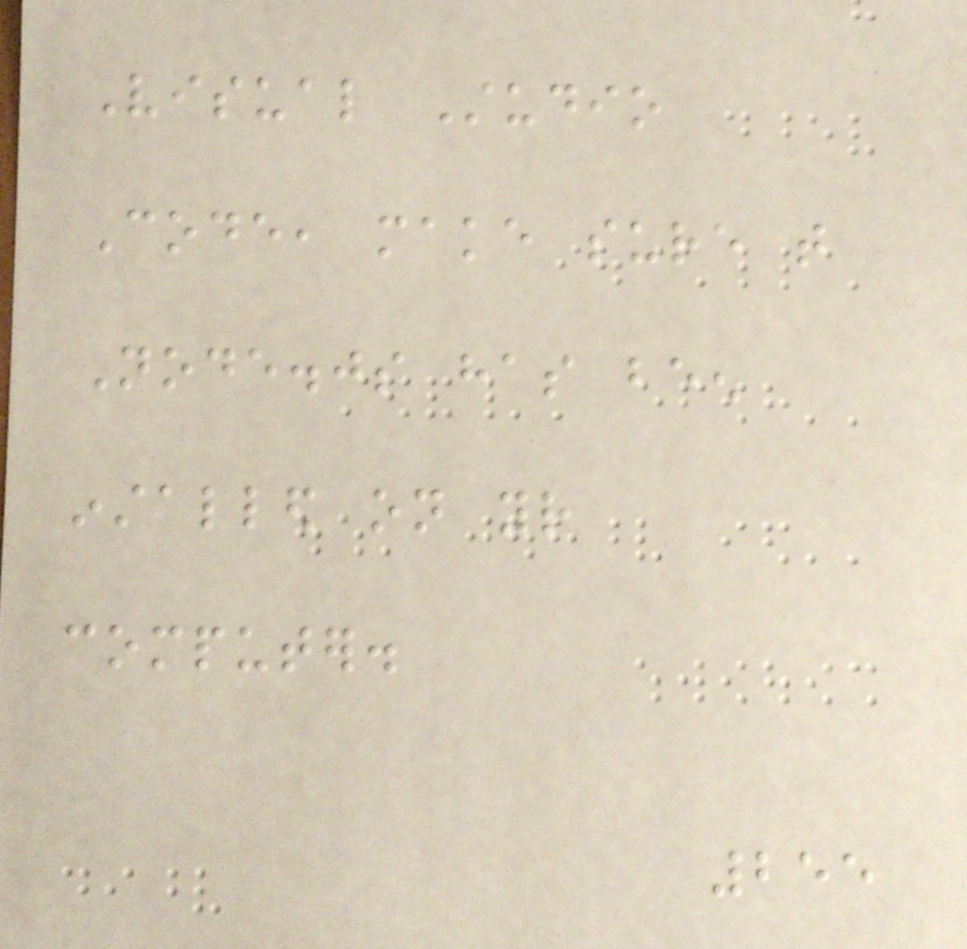Visual Studio
Code, make sure that
Node.js has been
installed on your
computer.
255
